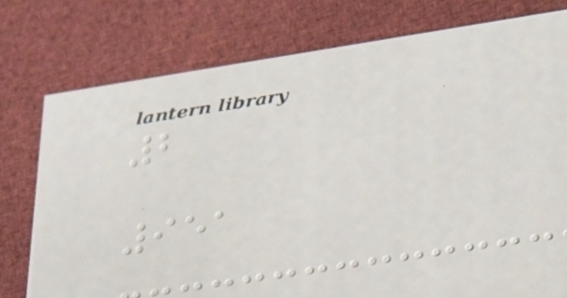2
951
